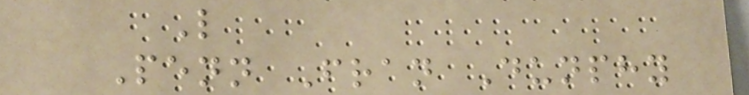L
Penn Fran Dunphy
